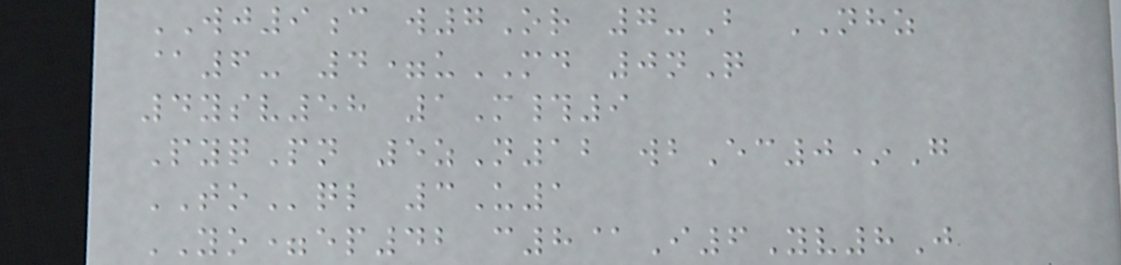WJ9c w7Or 7-B NHZ
@6- 4=uMD 0nQ
4ysv58 1M#9
PyqPn 5zN12 wbEc0*G
TOql 3U1
YO=ep42 c8@I6Yv8J
